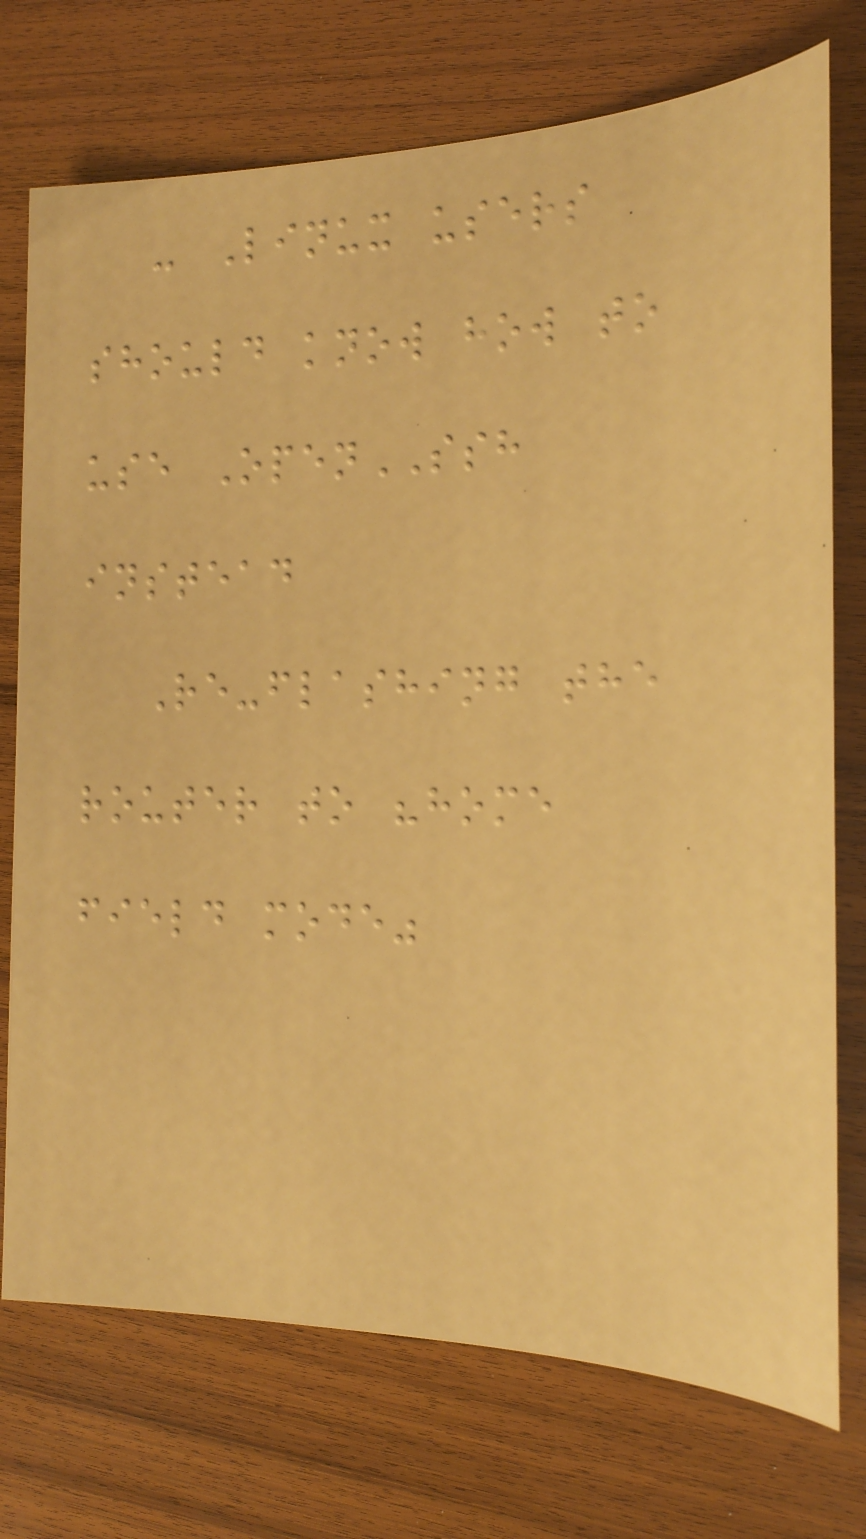- Linux users
should know how to
use OpenSSH
instead
Re-flashing the
router to "home
field mode"
